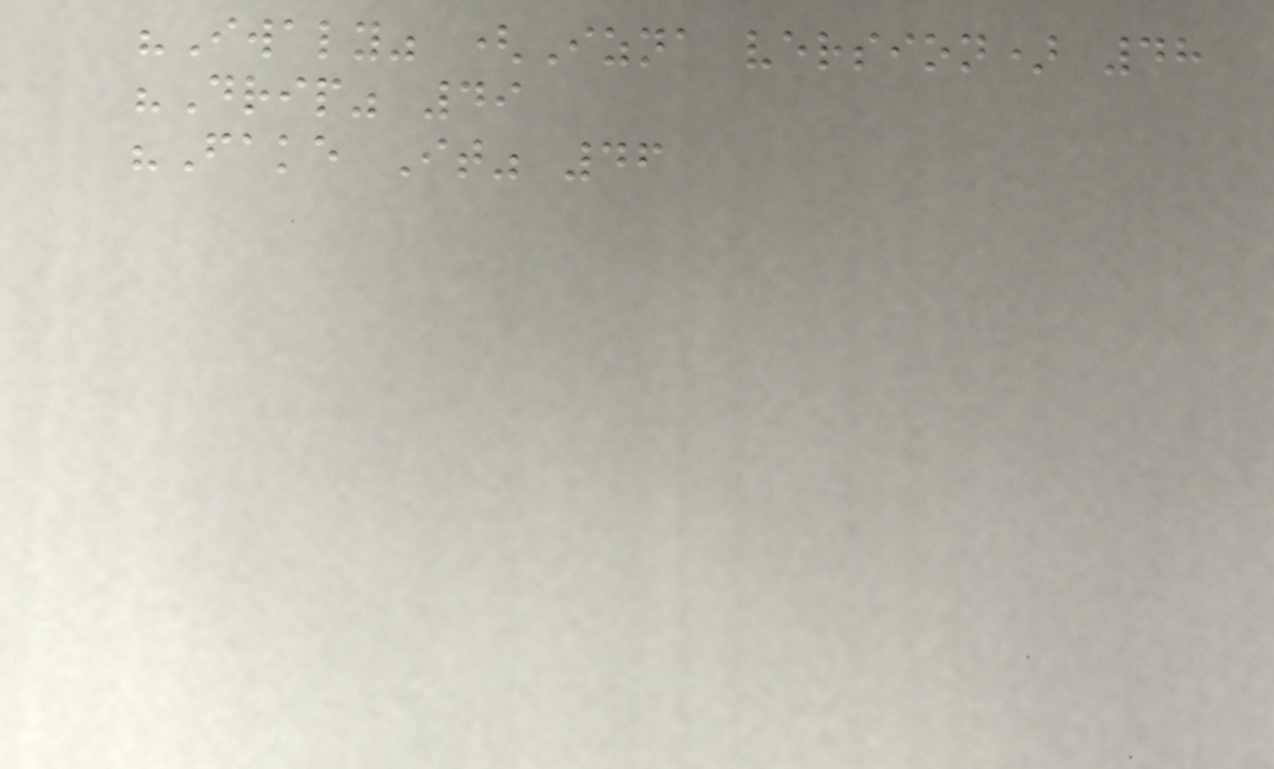"Iwaly" (Izna version) 48
"Drip" 49
"Fake It" 46
